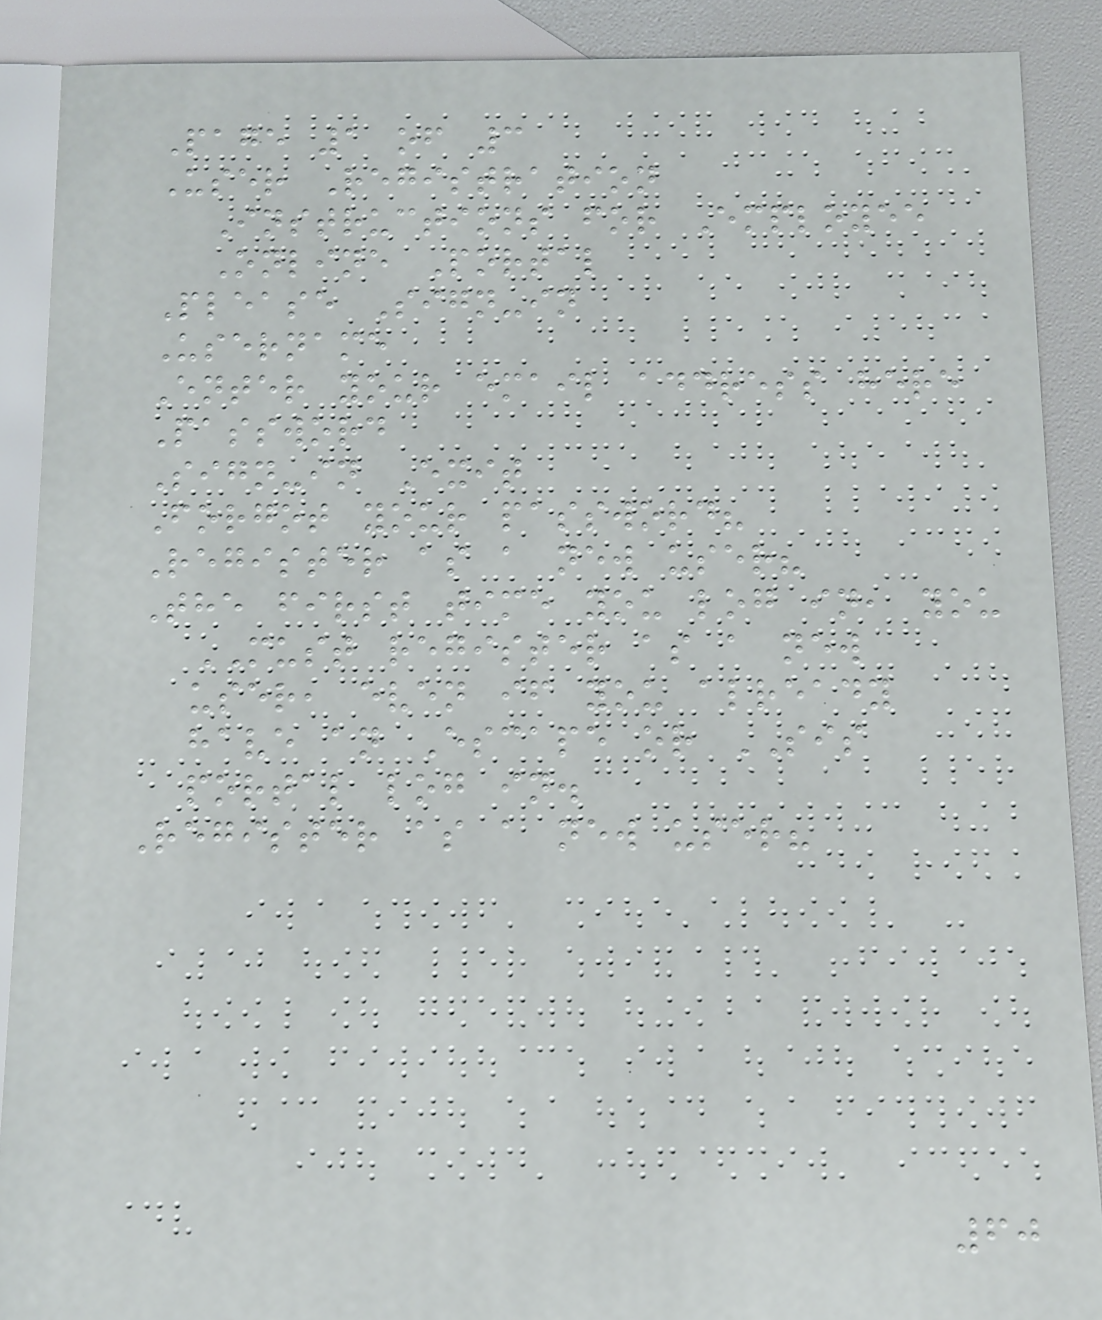Page 1 of 3
User Registration
Instructions for Employee
Online Portal
Please Sign-in
Username
Enter your email address here
Password
Sign-in Exit
Forgot your password?
Register as a new user?
The first time you log in, you
MUST register as a new
user, even if you already
have an Escape or SIS
portal log in.
Register as a new user?
60
